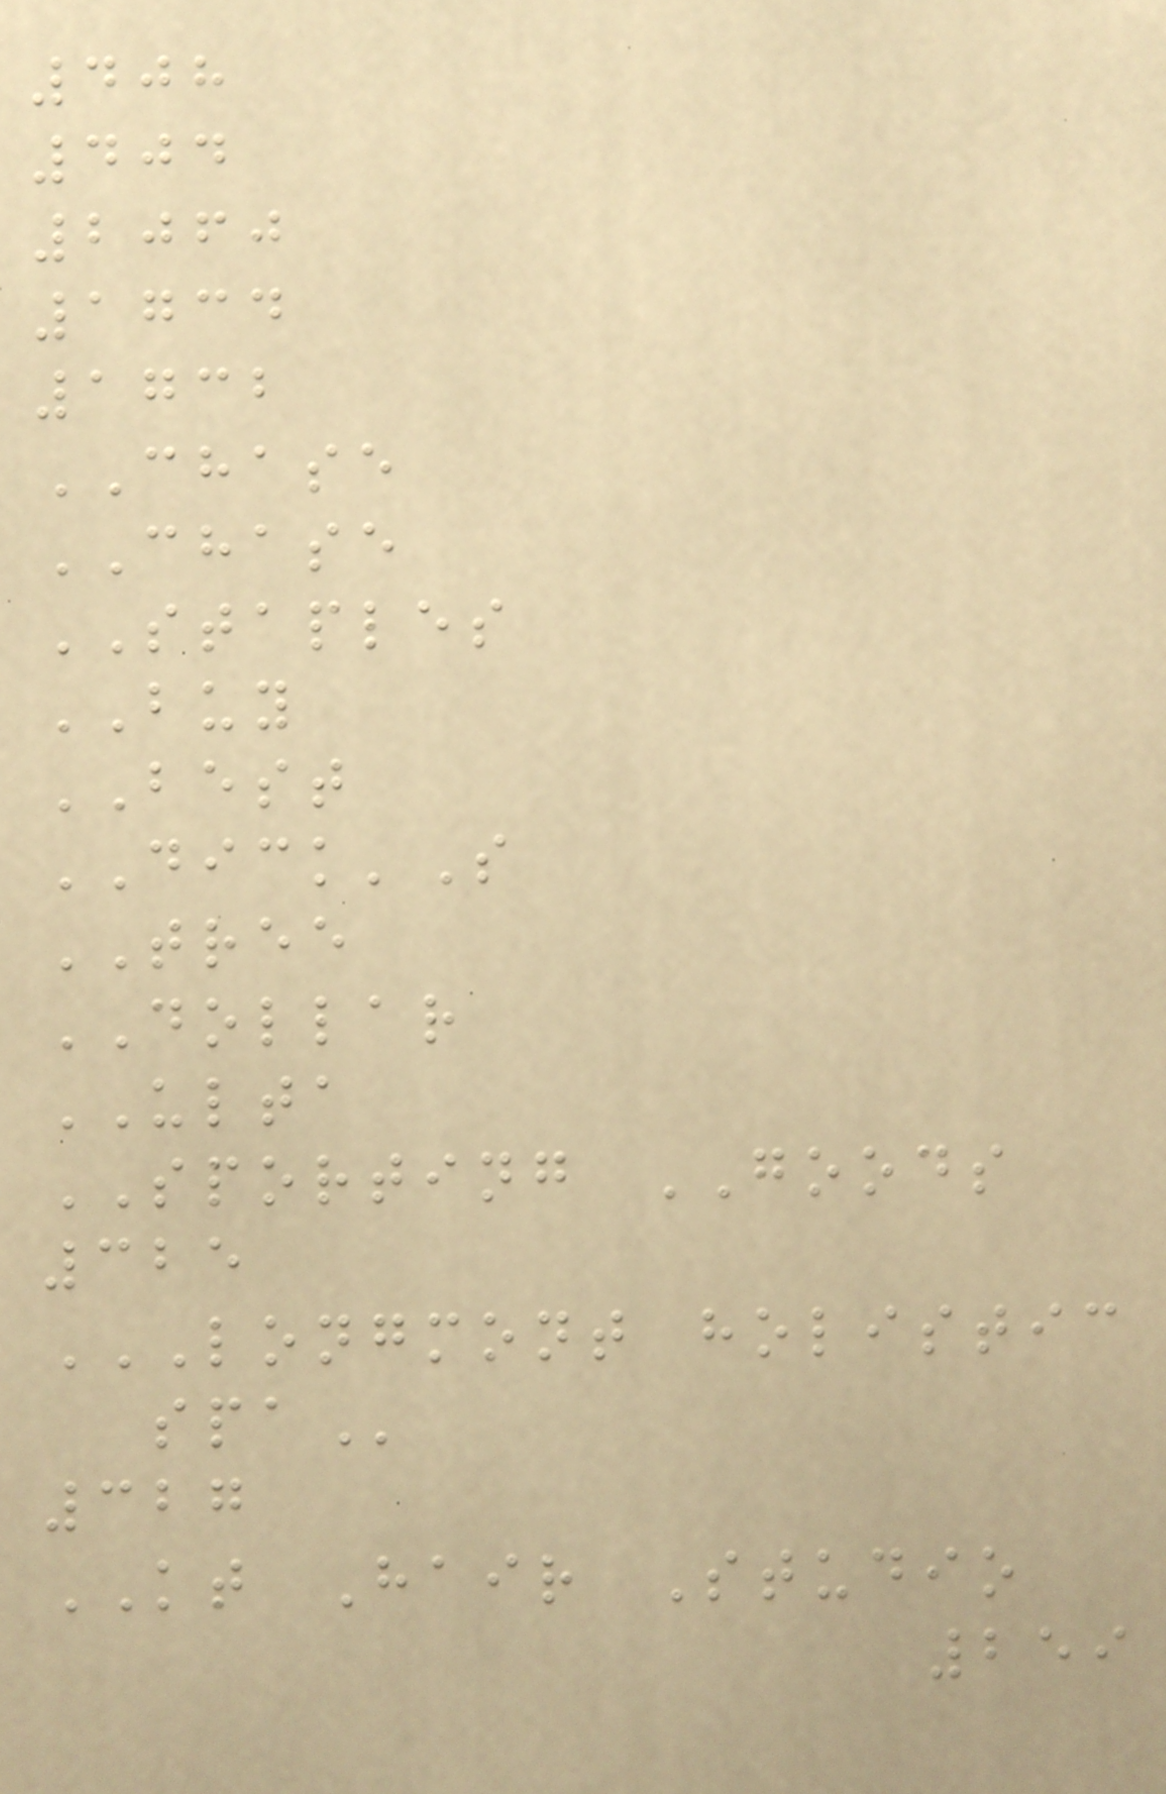408
404
2060
1734
1732
CHASE
CHASE
STAPLES
BUY
BEST
DICK'S
TREE
DOLLAR
ULTA
SPORTING GOODS
325
LONGMONT HOLISTIC
SPA
327
KT Hair Studio
259
